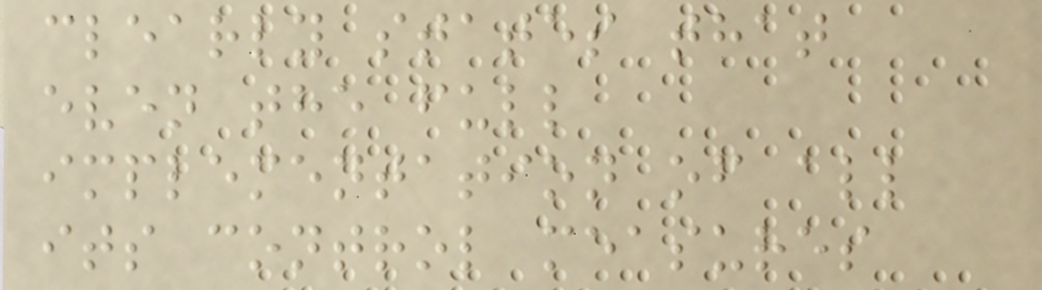clearly states that
even the full
implementation of all
its control measures
